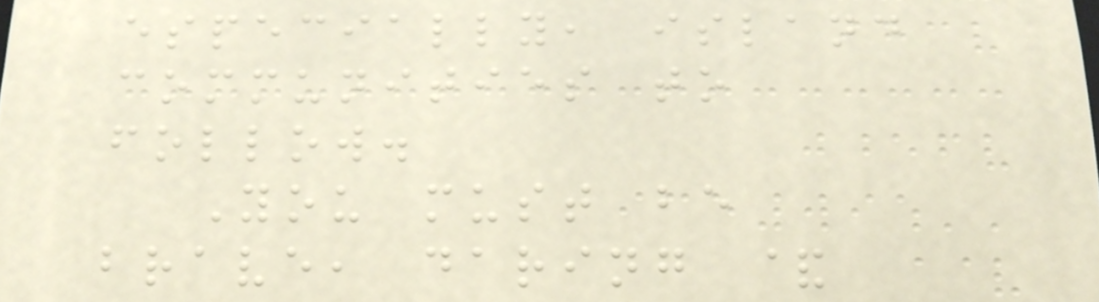especially, island
communities to
follow.
You must be
brave, daring &
